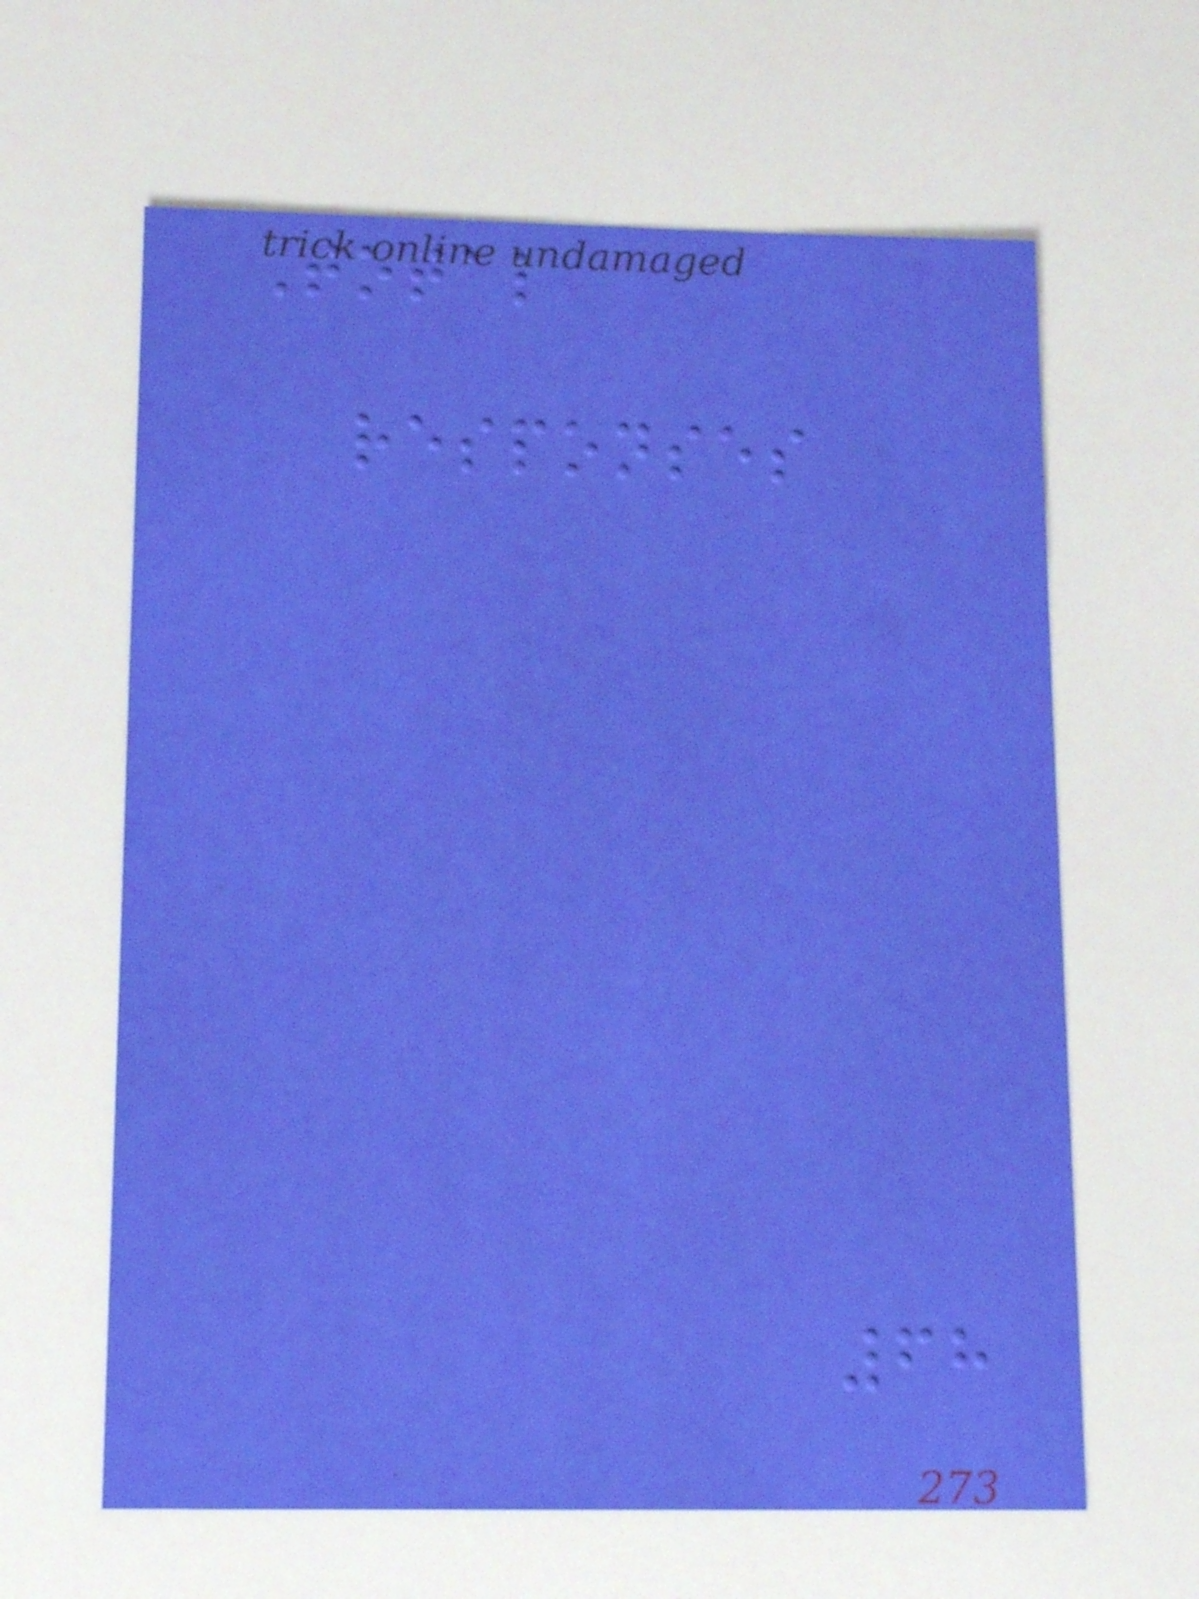Total
responses
68
